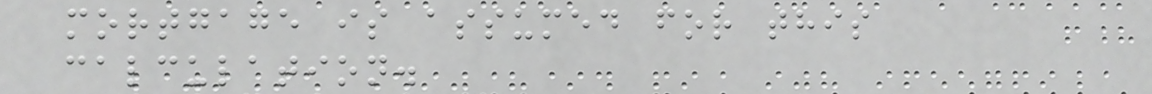mortgage is assumed for this
calculation.
